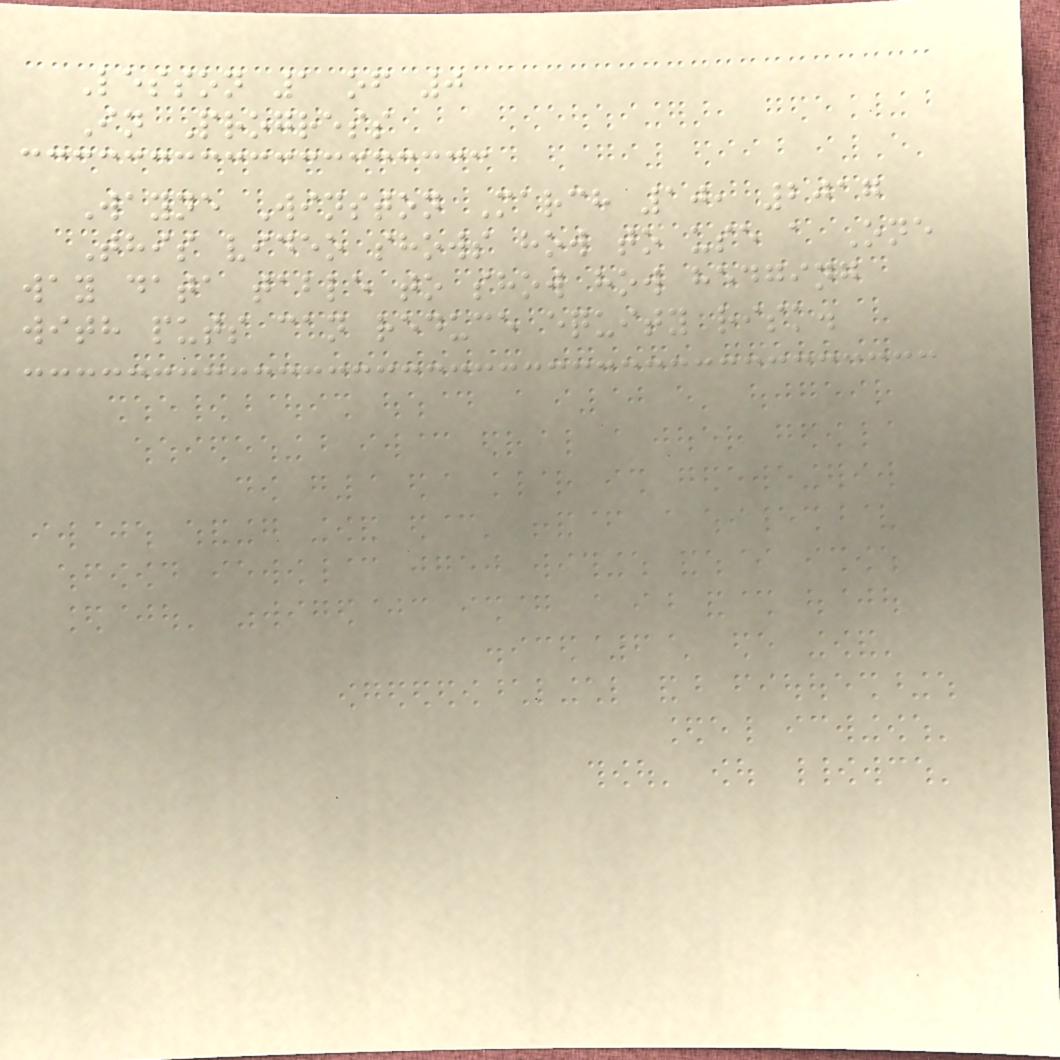Lesson 1 of 0
In Progress
Wayne Winston March 10, 2017
This video shows how to use a One
way data table to show how hedging
with puts can reduce equity risk.
